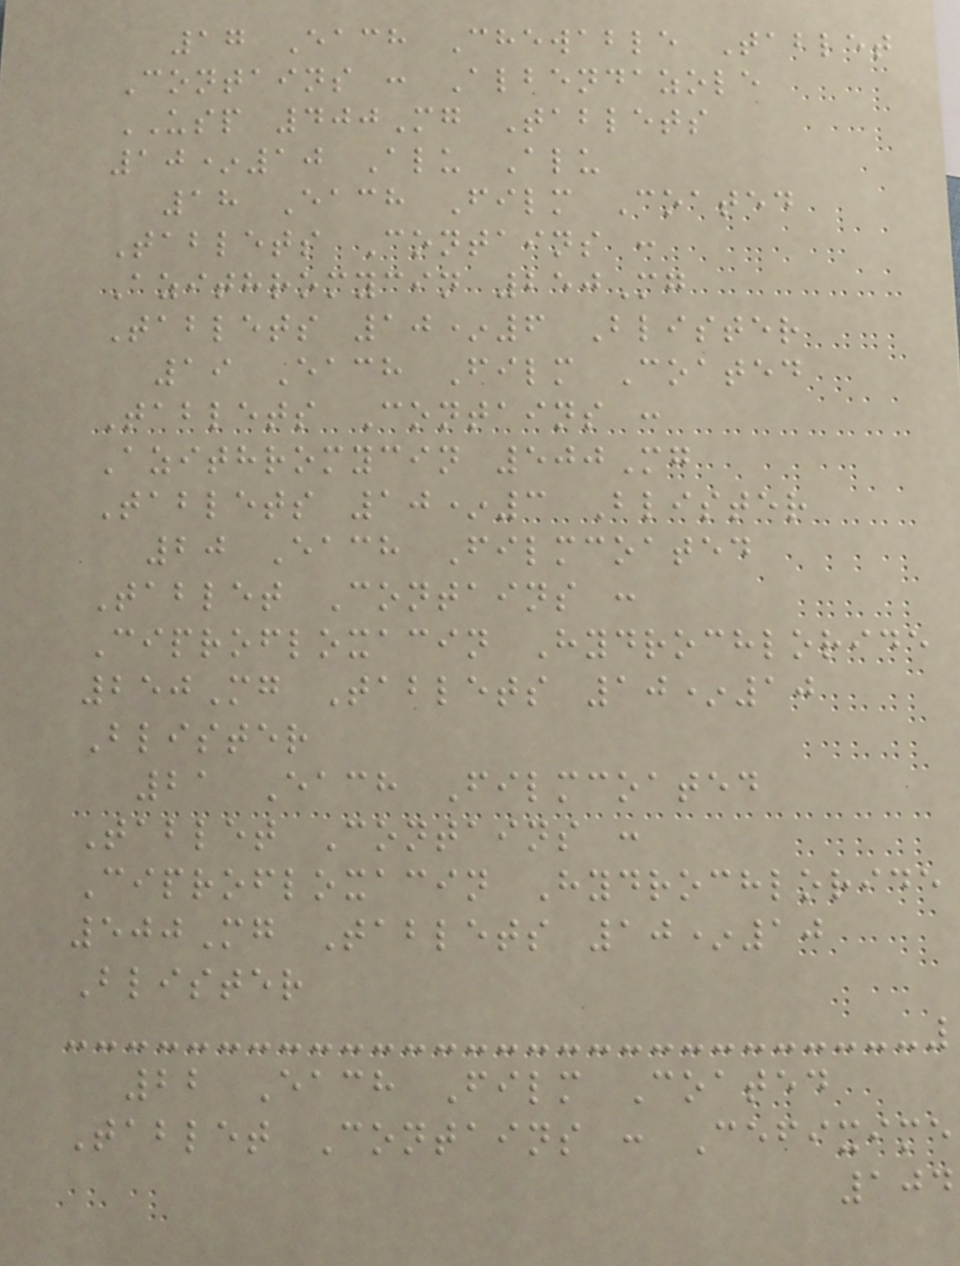17 Each Chewable Tablet
Contains : Albendazole
USP 400Mg Tablets
10*10 Alu Alu
18 Each Film Coated
Tablets Contains :
Azithromycin 250Mg
Tablets 10*6 Blister
19 Each Film Coated
Tablets Contains :
Azithromycin 500Mg
Tablets 10*3 Blister
20 Each Filmcoated
Tablet Contains :
Ciprofloxacin Hydrochloride
250Mg Tablets 10*10
Blister
21 Each Filmcoated
Tablet Contains :
Ciprofloxacin Hydrochloride
500Mg Tablets 10*10
Blister
22 Each Film Coated
Tablet Contains : Cefixime
104
